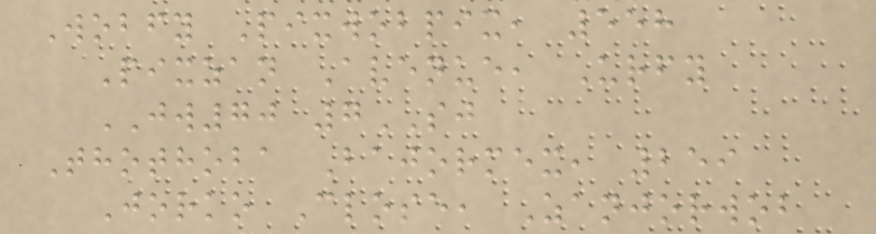Wobfy Pixwobpix, 558
Pixzan Avenue, Urfy
JW70 7SJ
Thothoba Bajormex, 259
Jorko Close, Zanjorwob
